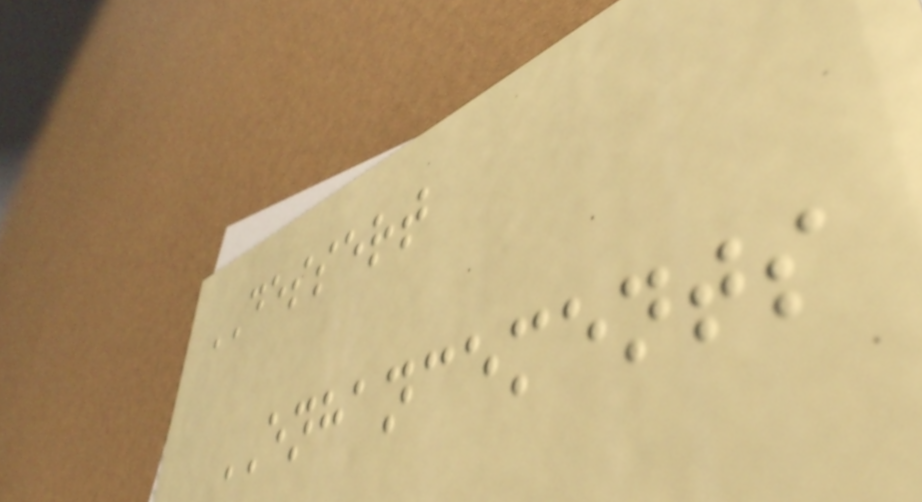DESSERT
ENHANCEMENTS
